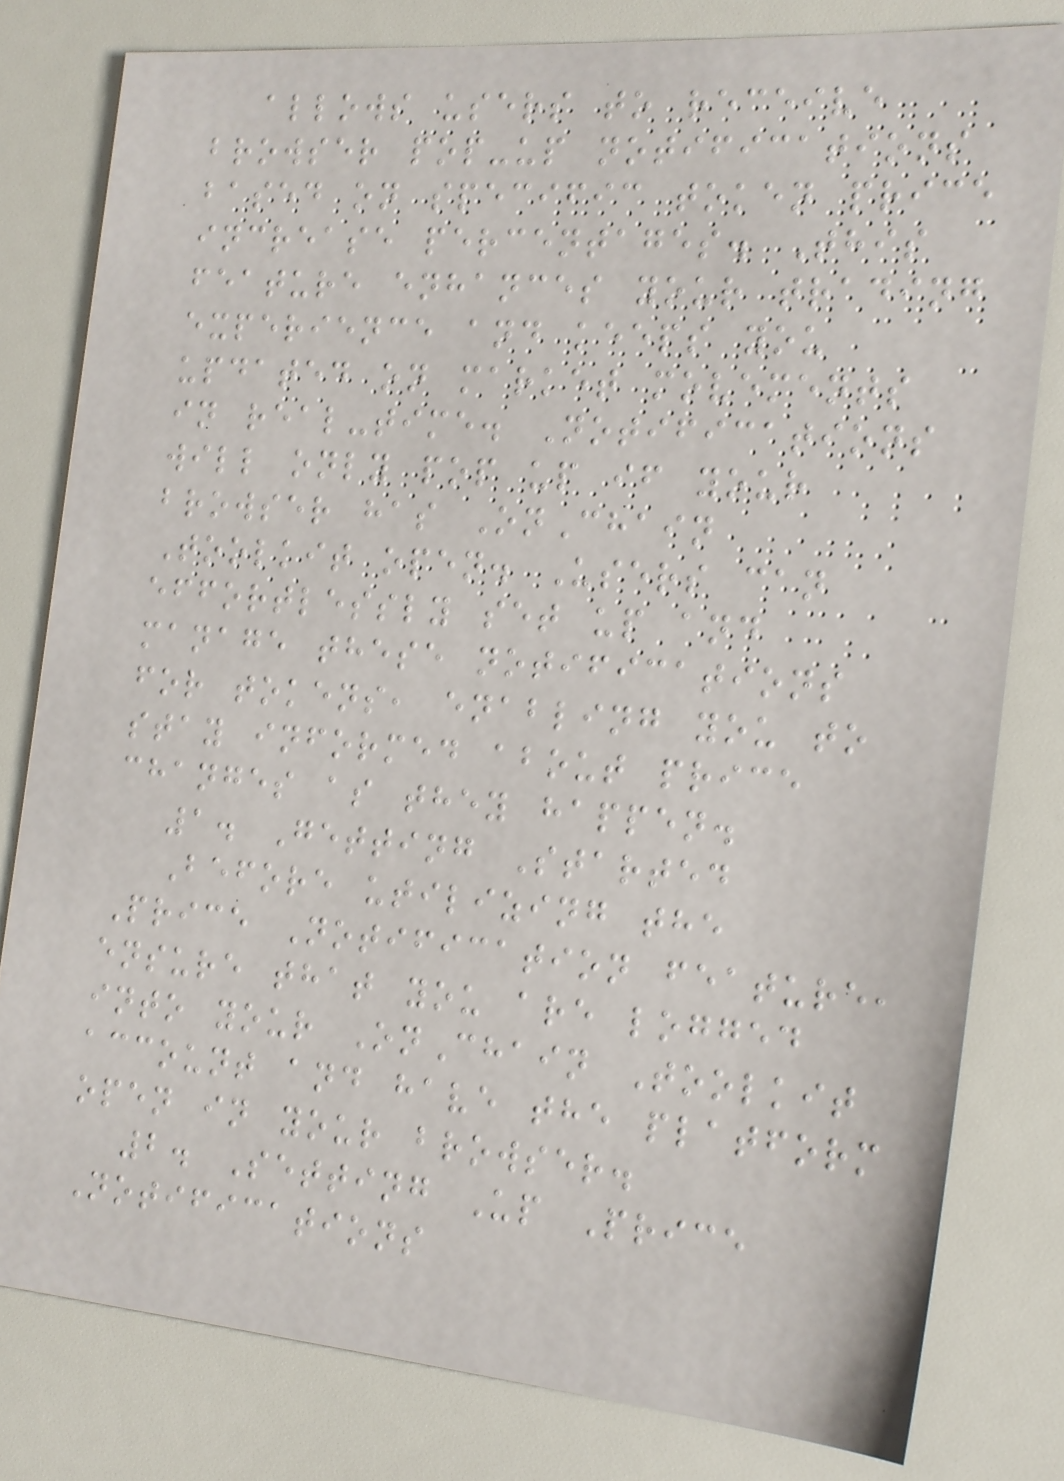allows users to receive
browser pop-up notifications
based on specific token price
increase percentages. This
feature enhances your trading
experience and keeps you
updated on market movements
in real-time. Notifications
will only pop up if your
browser has OnChain
Toolkit open. Users can
effortlessly set up and
manage these notifications
for tokens, enabling you to
stay informed about price
changes as they happen.
1. Getting Started
Before utilizing the
Price Notification feature,
ensure that you are logged
into your OnChain Toolkit
account and have the platform
open in your browser.
2. Setting Up Price
Notifications
